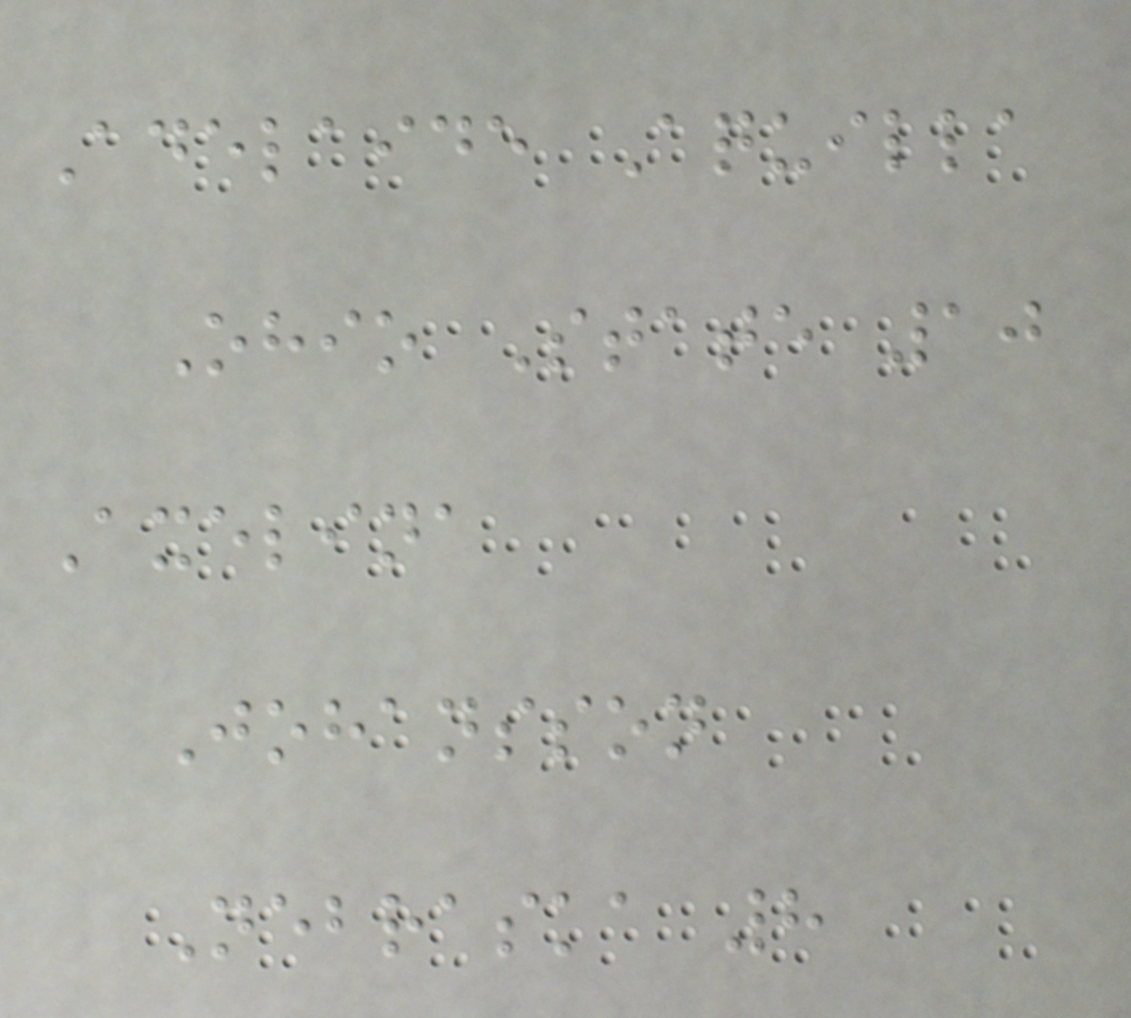Adelaide Aquilla
Ohio State 10
Axelina
Johansson
Nebraska 8
